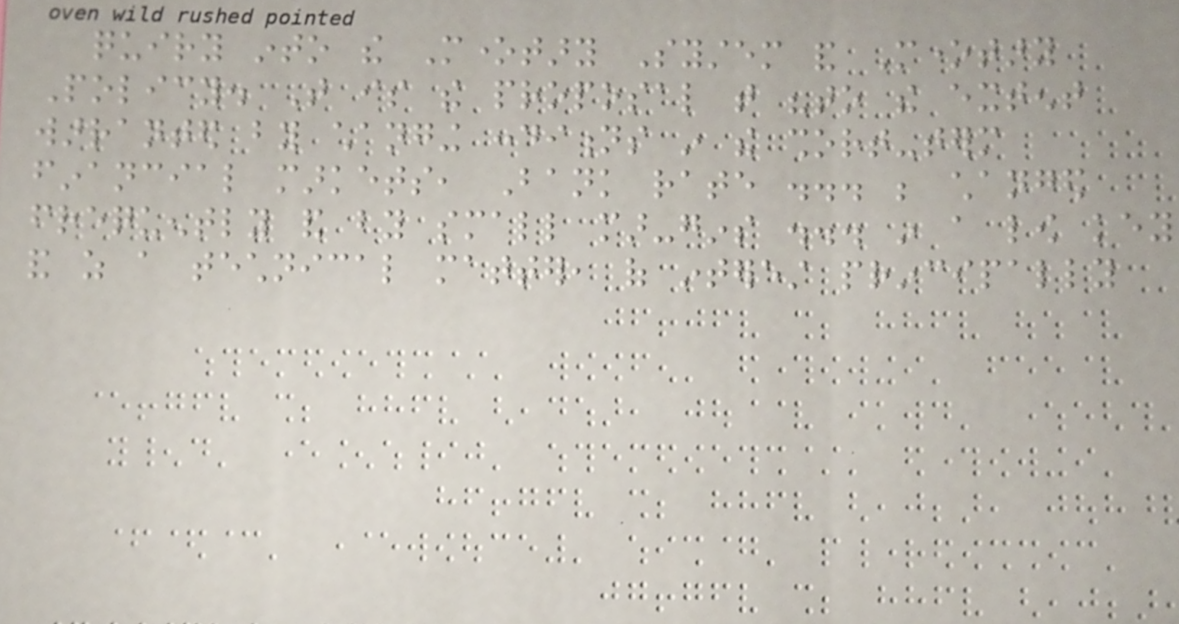quiry into the Monetary System and Monetary
Policy. That is the proposal that "to the extent
warranted by changing conditions in the short-term
financial markets, Bank rate ... be changed
frequently and by small mar-gins ... in a low key
and as a technical matter, of interest principally
